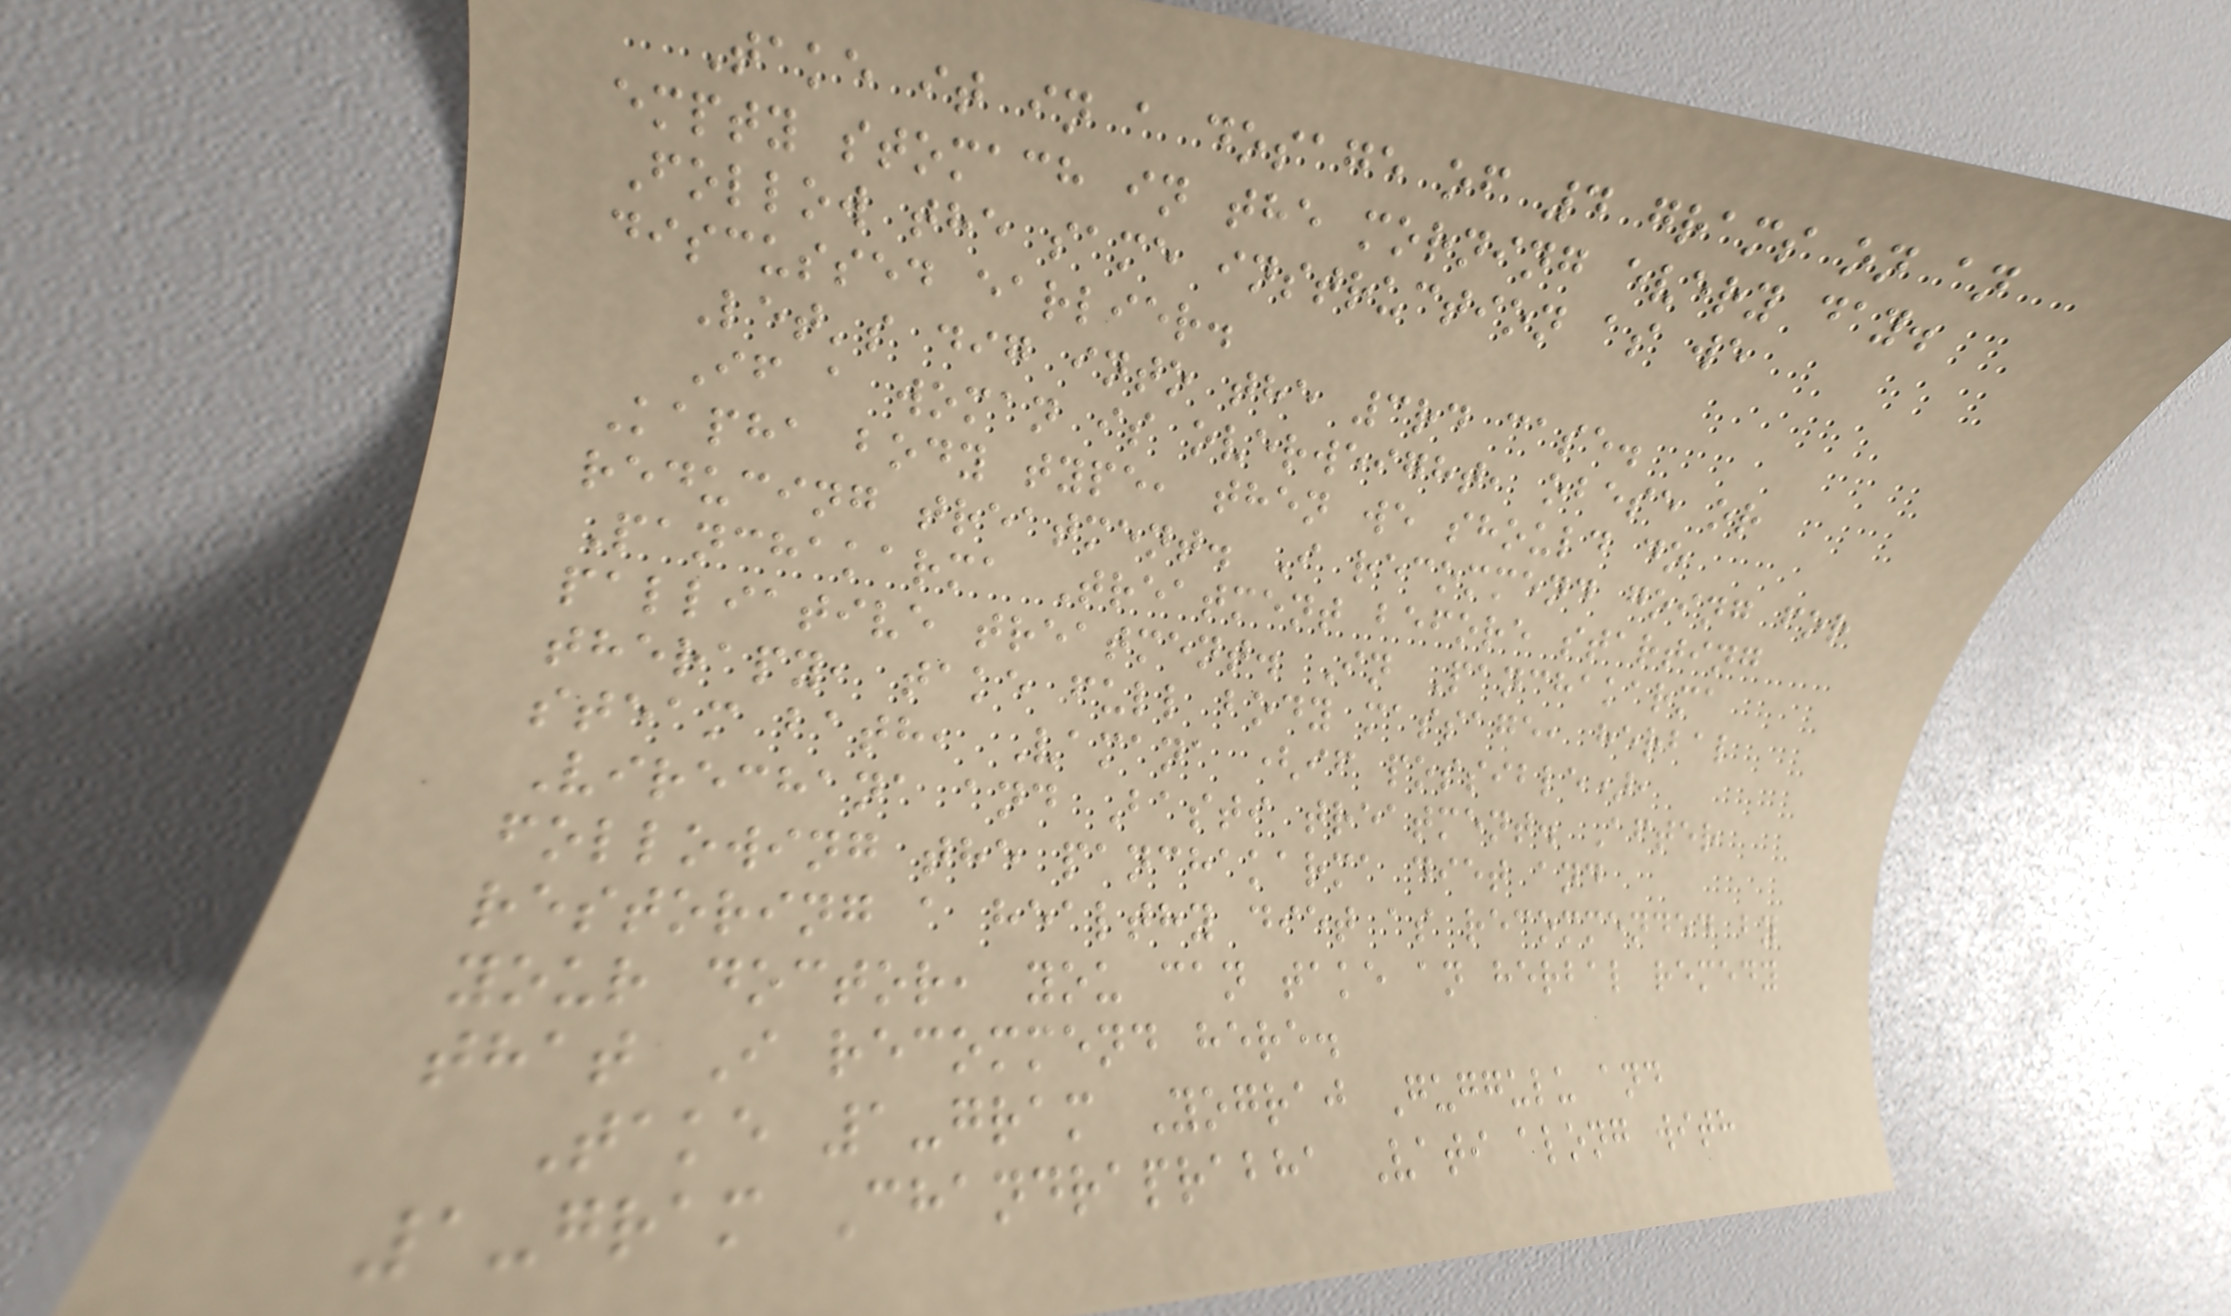Take it in a dosage of 4 grams on an
empty stomach in the morning every day.
Follow the same instruction as we
discussed earlier.
Let's dig into the 3rd case.
If a woman is overweight, obese or
Kapha body type, then we should do
reducing treatment. I recommend going for
Panchakarma Treatment before starting
palliative treatment. In Panchakarma
therapy, take full body massage, herbal
steam bath, Vamana (if possible),
Virechana and Basti treatment. After
following the panchakarma diet and
restoring a healthy diet as recommended by
your doctor, you can take an herbal remedy
that I recommend here.
Take 1-gram Yograj Guggulu and
1-gram Chandraprabha Vati along with
